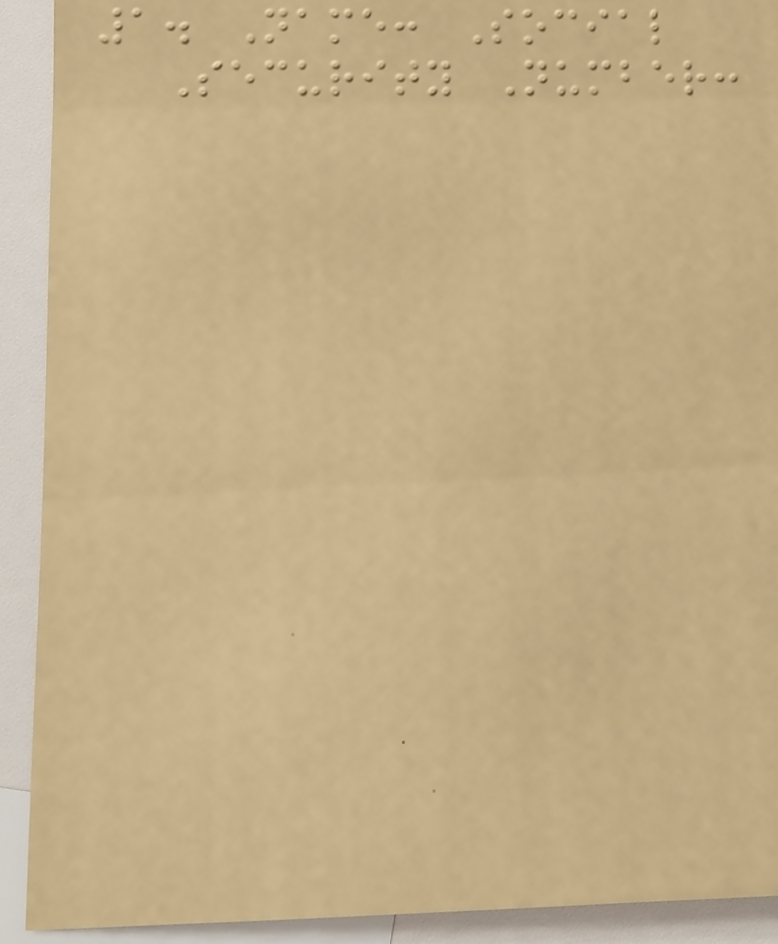1. Name: Social
Security Number:
